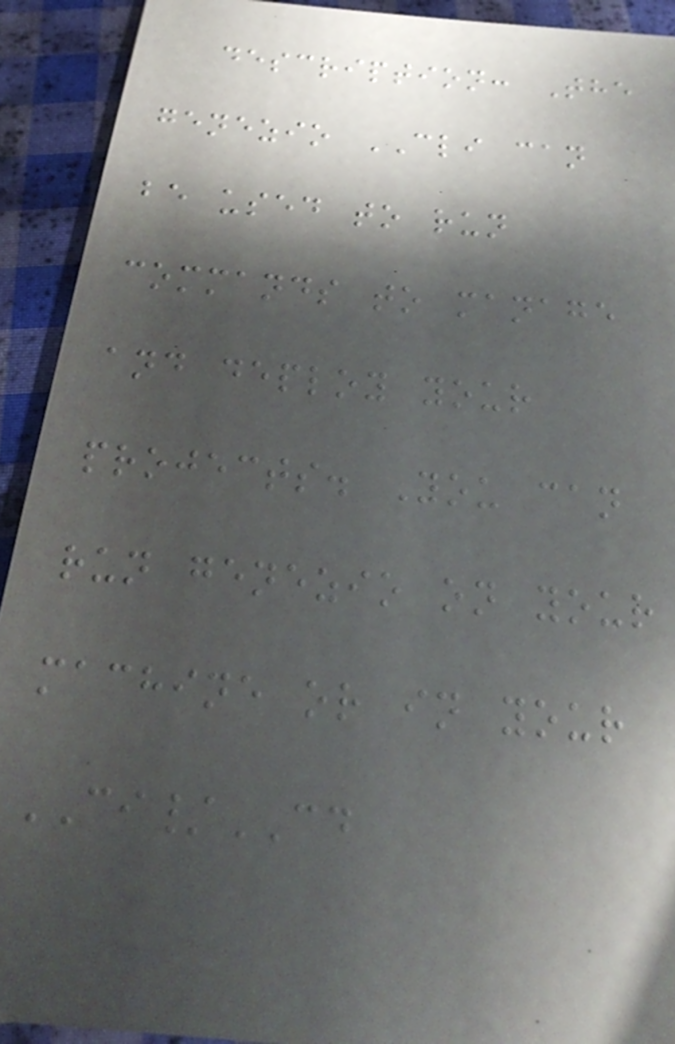description: The
genezio CLI can
be used to run
commands to manage
and deploy your
projects. You can
run genezio on your
machine or in your
CI/CD
